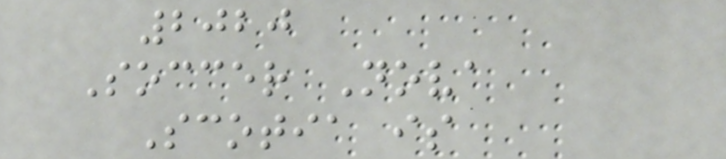2020
Soccer Nova
Scotia is
